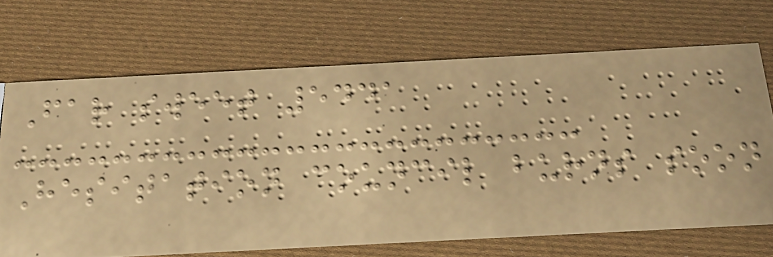Far sweet 5441
Hesitation council burns soon
